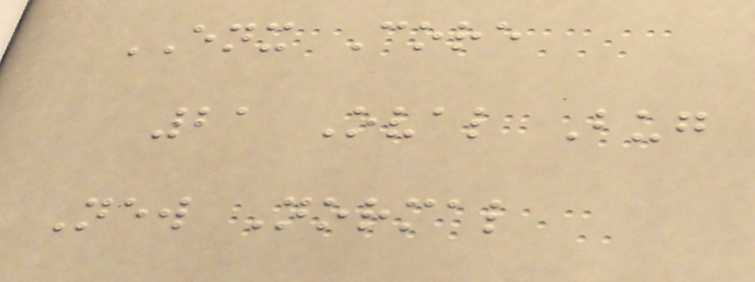ENX Core
21 Oval Bug
New Normal
